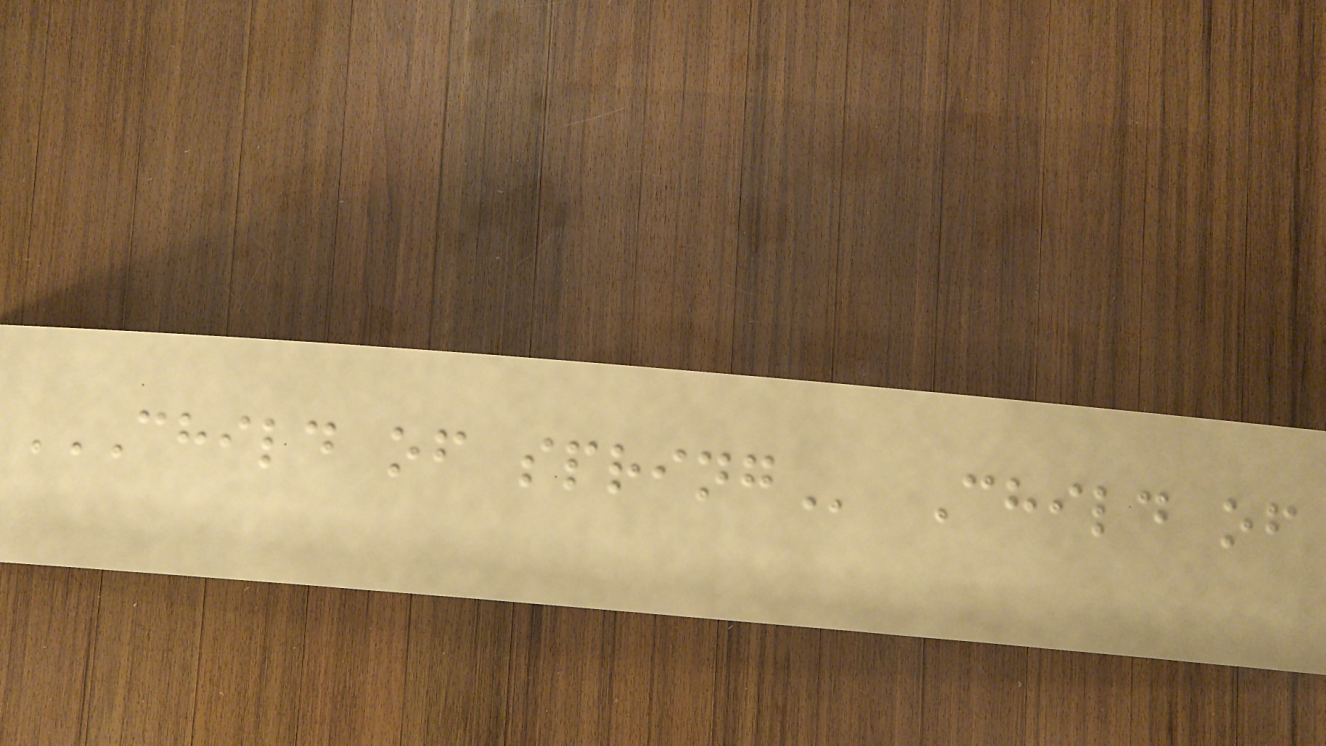CHILD OF SPRING Child of
